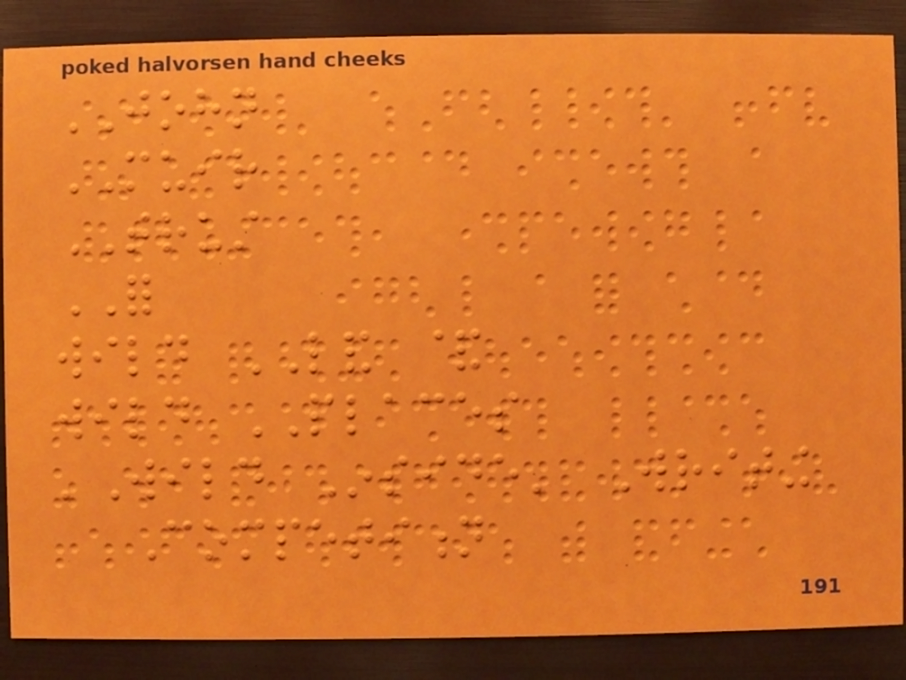JOHN
MUIR
TRUST
FOR
wild LAND &
wild PLACES
'Wild Inside' Writing
Competition
